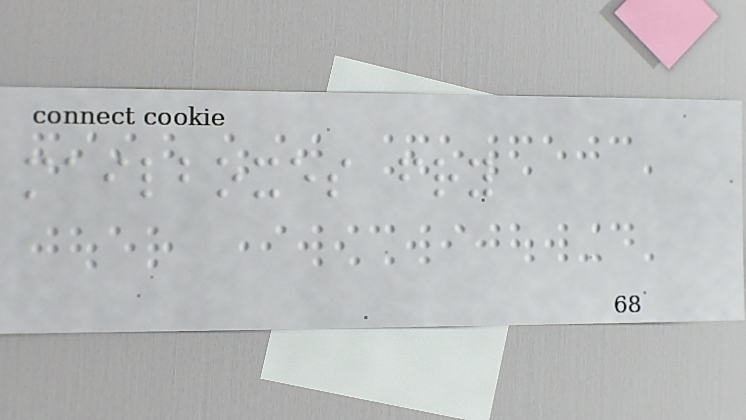mailboxes fry
